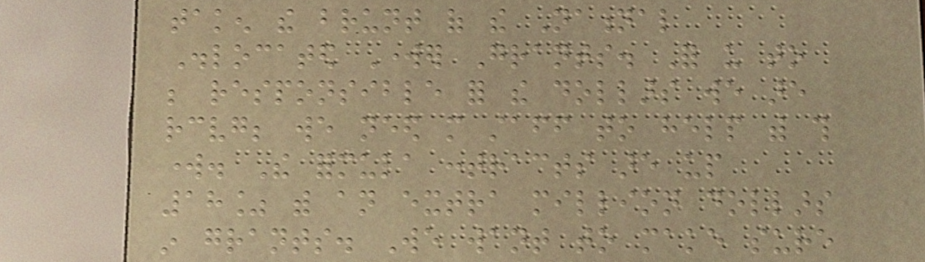taken the brunt of the National
Dislocated Worker Grants. For us to
be responsible for the dollars we are
receiving; we need more staff to help with this
work. The formula contracts are up
18% with an extra million dollars
in grants. We want to make sure
